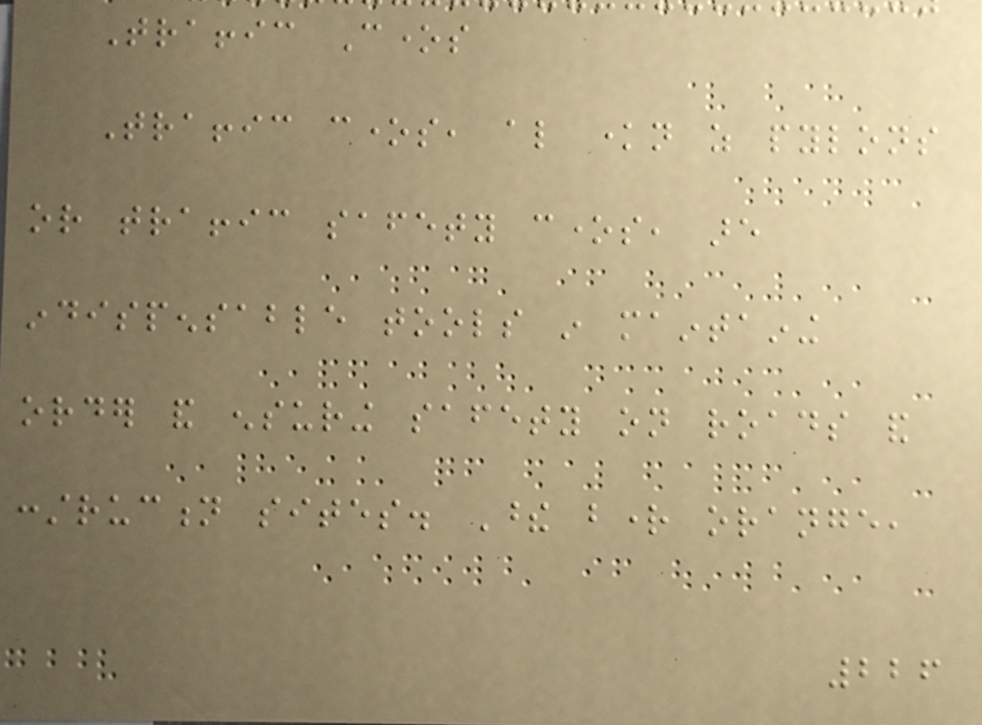Traffic Cones
Traffic cones, also known as pylons
or traffic safety cones, are
indispensable tools in maintaining
order and ensuring safety on roads and
construction sites. These bright orange,
226
